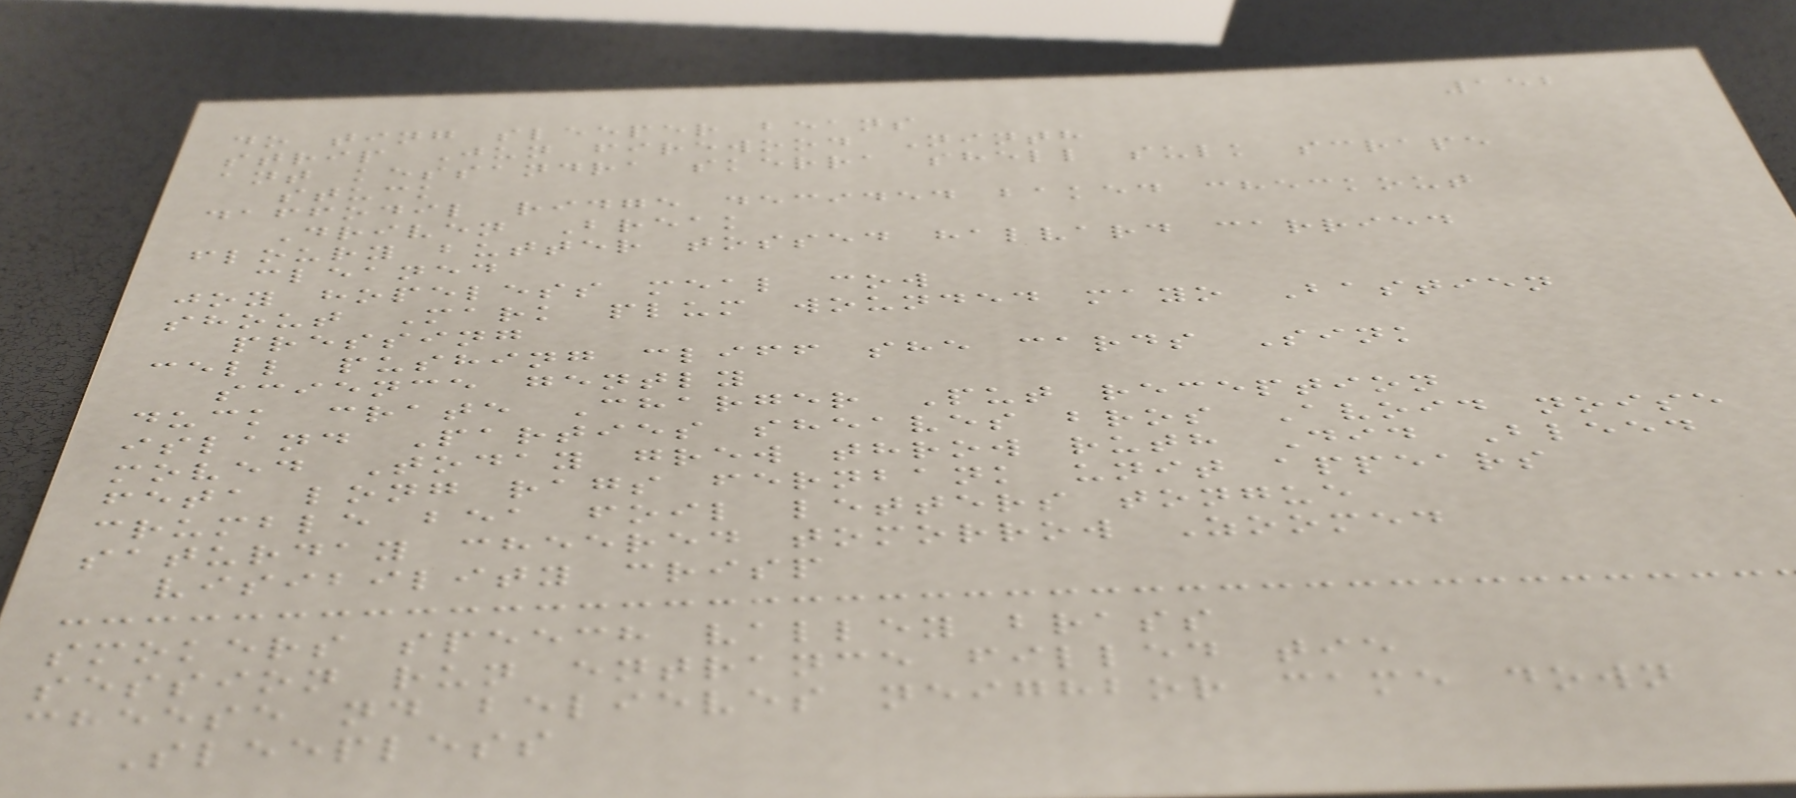152
do ting sleeper beans
strip Jun firewood Ninth
ant kessandra skerra shell sulk scrape
stuck
daffodil ridge decided baked checkout
Driven Break
floury butter tossed halvard carried
cleaned
joy hopeless meal cow
shout Mark plum wounded mayo Bastien
pressing
cell pushing cliff she cards Sink
science gently
duck crate Charger Put reception
island Parties sheaves bros Avoid noise
moved Today grew throw ruth Did Bleed
feta long rags fernbank unit appears
crumble bea foil letters tongue
saturday cheered tomorrow Zoomed
visibility crisp
smokers speech valley brass
session run entrance filled tie
cheese nd believes neighbor came down
Sleepless
